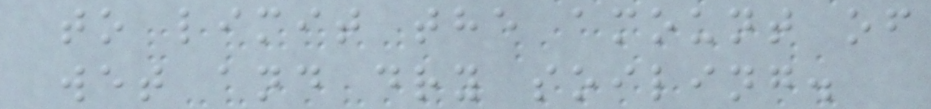to limit the amount of
wet and dry soiling.
